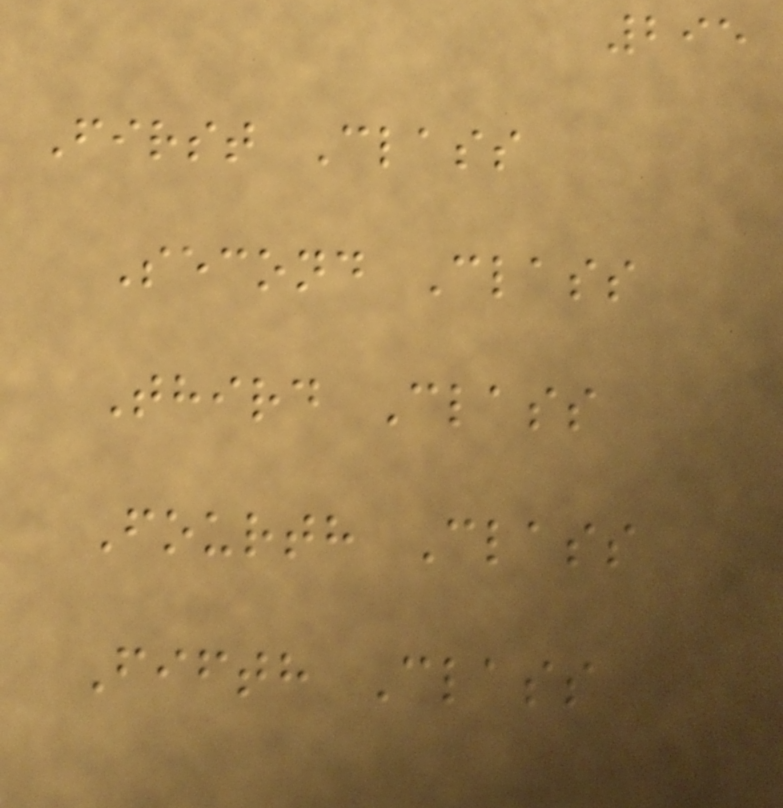295
First Class
Second Class
Third Class
Fourth Class
Fifth Class
